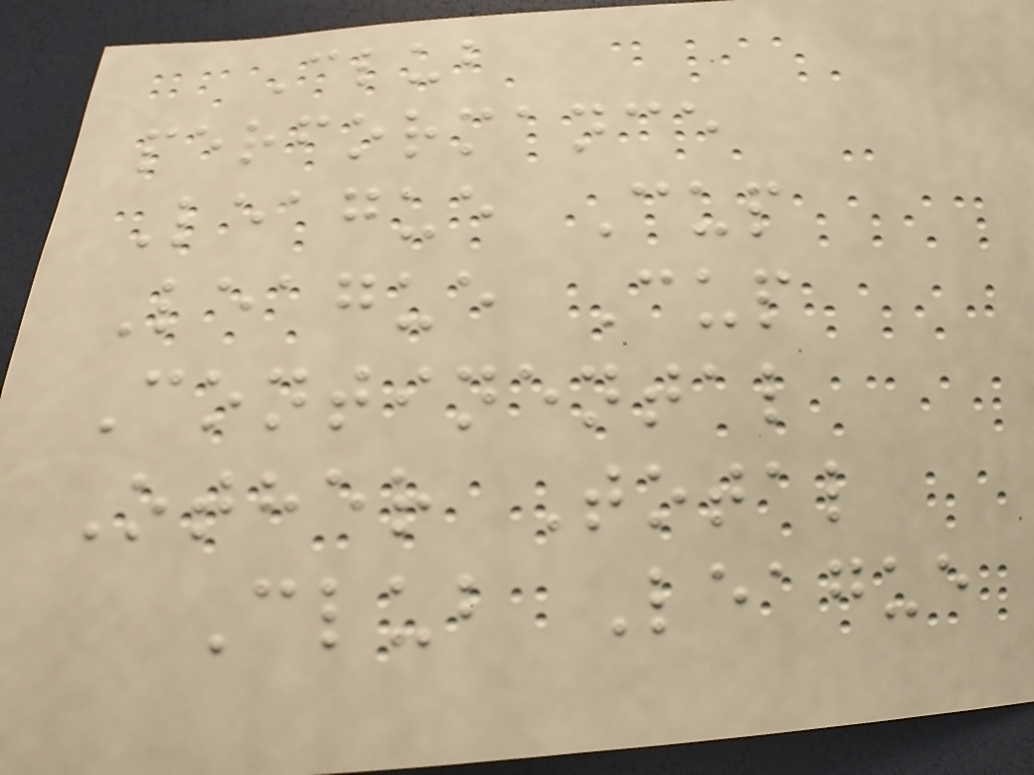Club
performance
League Cup
League Cup
Continental
Other Total
Club League
